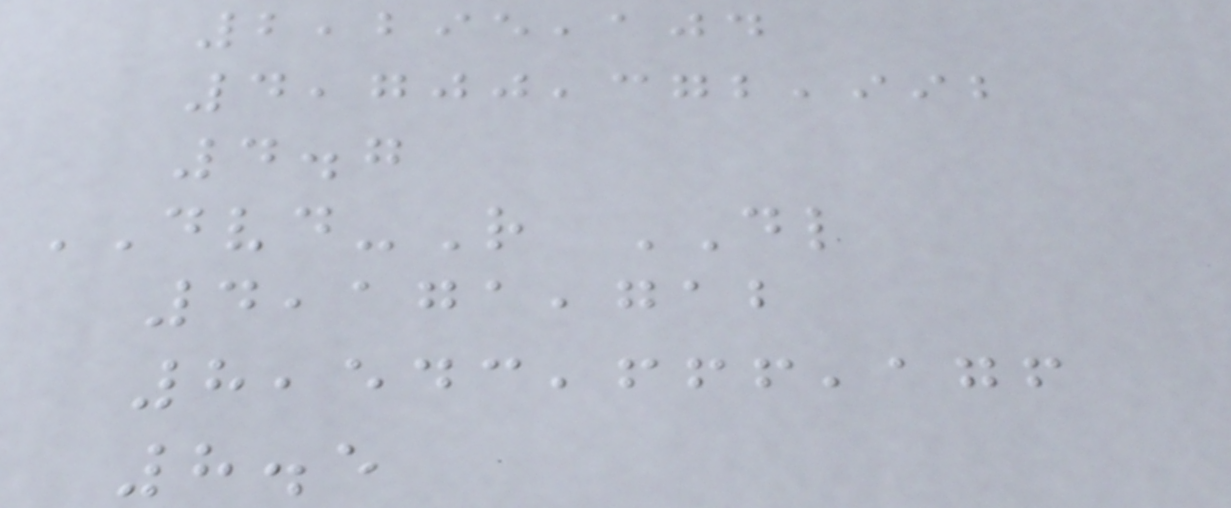2,295,104
4,700,372,992
4.7
DVD-R DL
4,171,712
8,543,666,176
8.5
